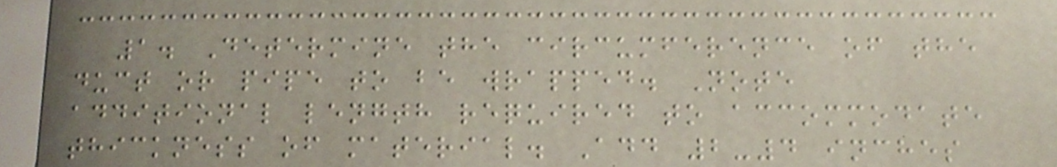1. Determine the circumference of the
duct or pipe to be wrapped. Note
additional length required to accommodate
thickness of material. Add 2-4 inches
